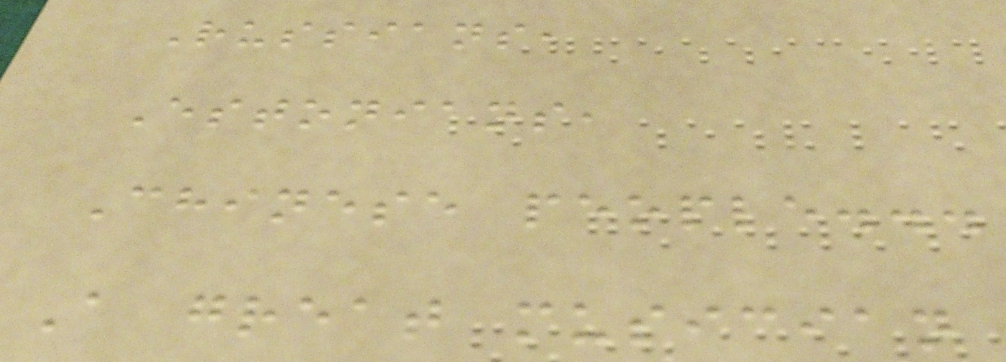Russians,
Estonians,
Chinese people...
A great musician
